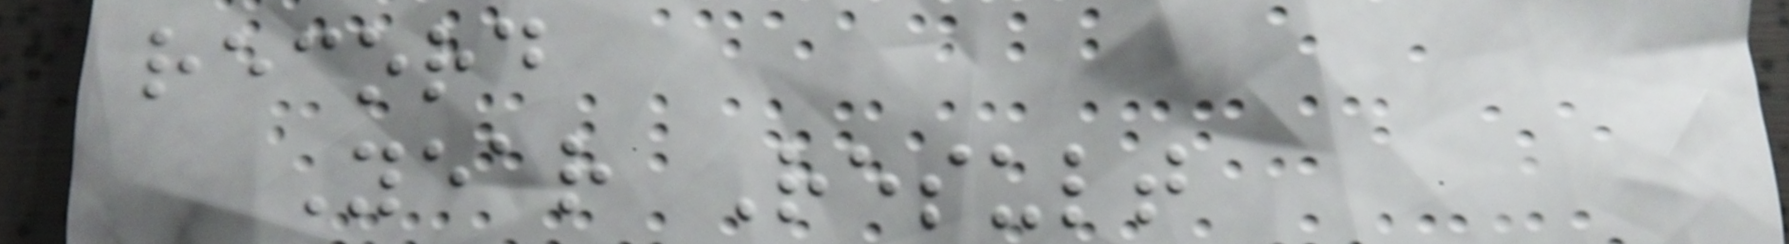record
Year Result
